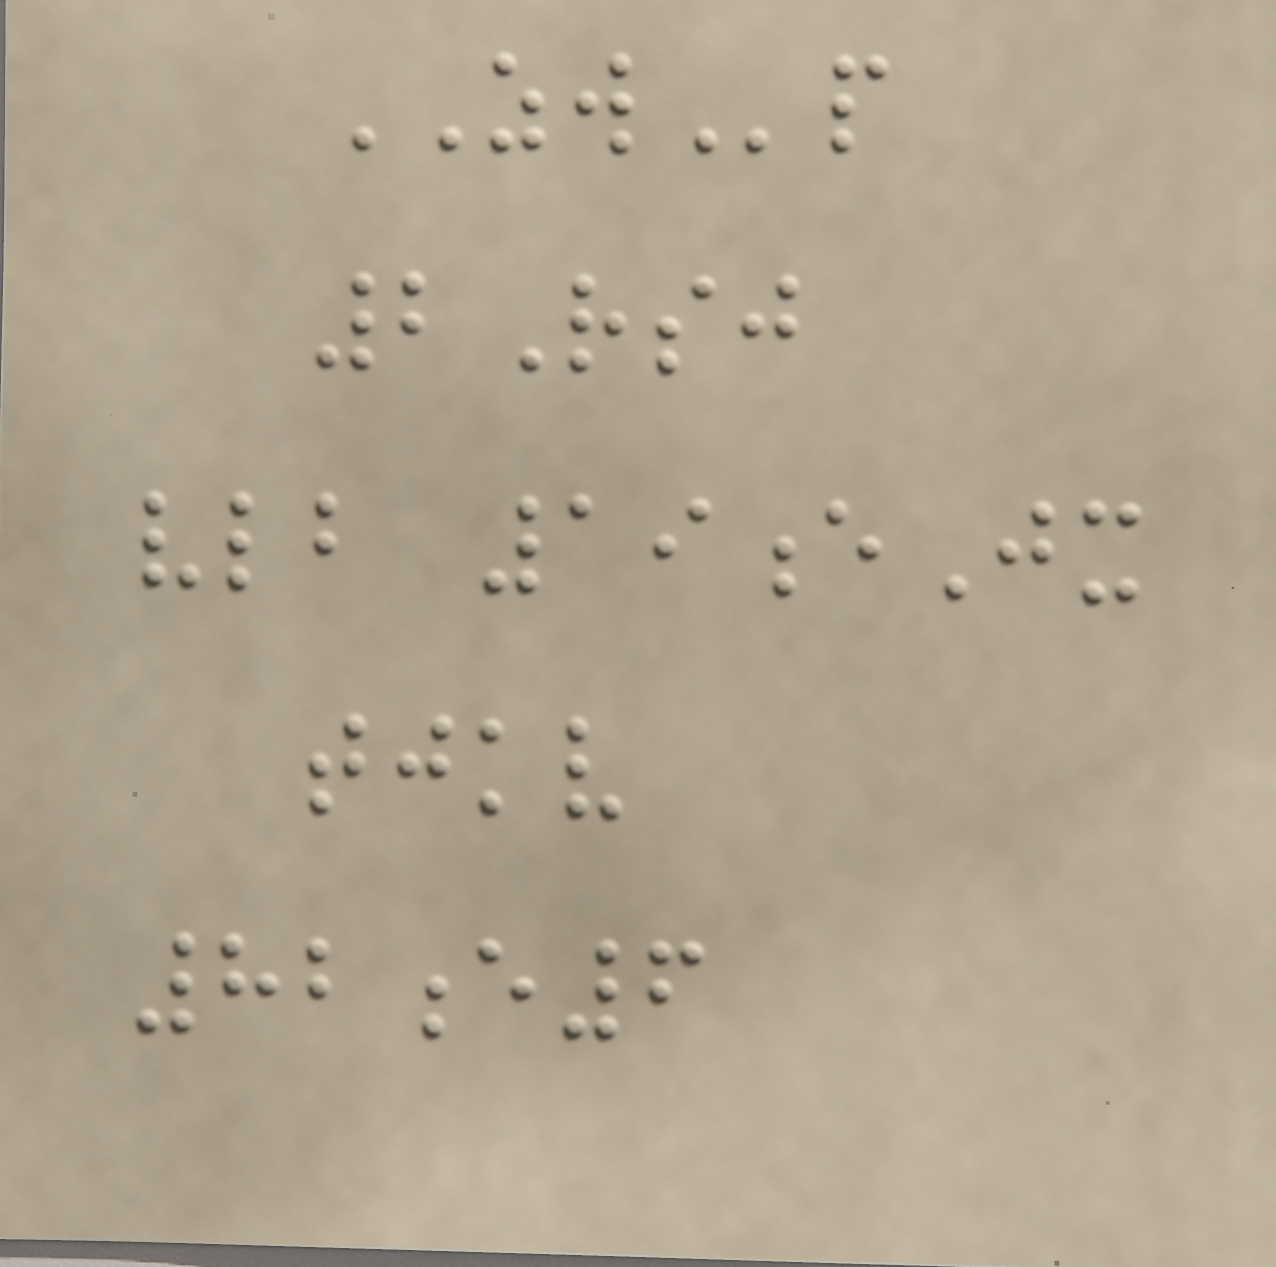ZWp
2Rsj
vlb 19eJx
tjkv
82e6
